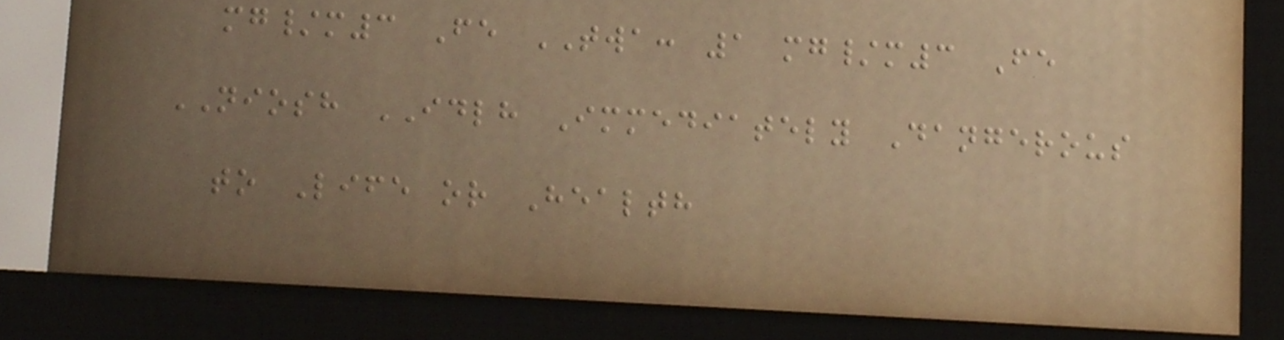mg/m3 Fe TWA: 1 mg/m3 Fe
NIOSH IDLH Immediately Dangerous
to Life or Health
